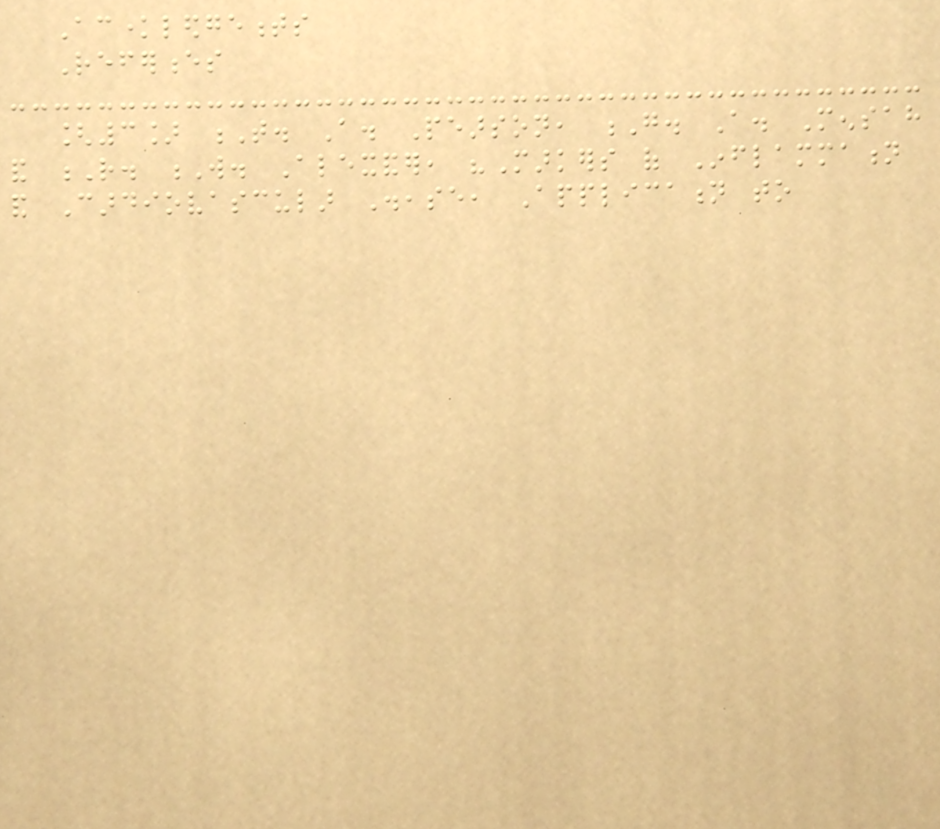Acknowledgements
References
[3] T. A. Pearson, G. A. Mensah
and R. W. Alexander, "Markers of Inflammation
and Cardiovascular Disease, Application to
